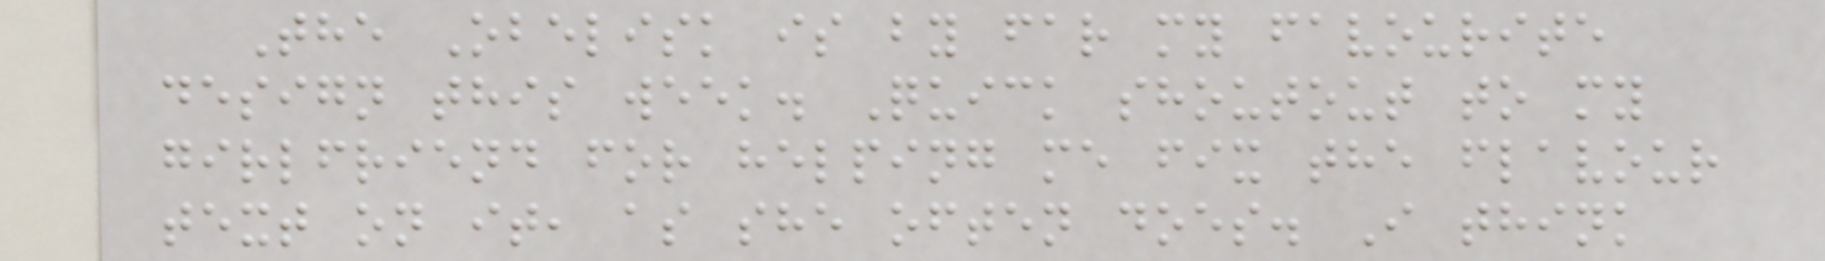The Obelisk is by far my favourite
design this week. Quick shoutout to my
girlfriend for helping me fix the flavour
text on it, as she often does. I think
